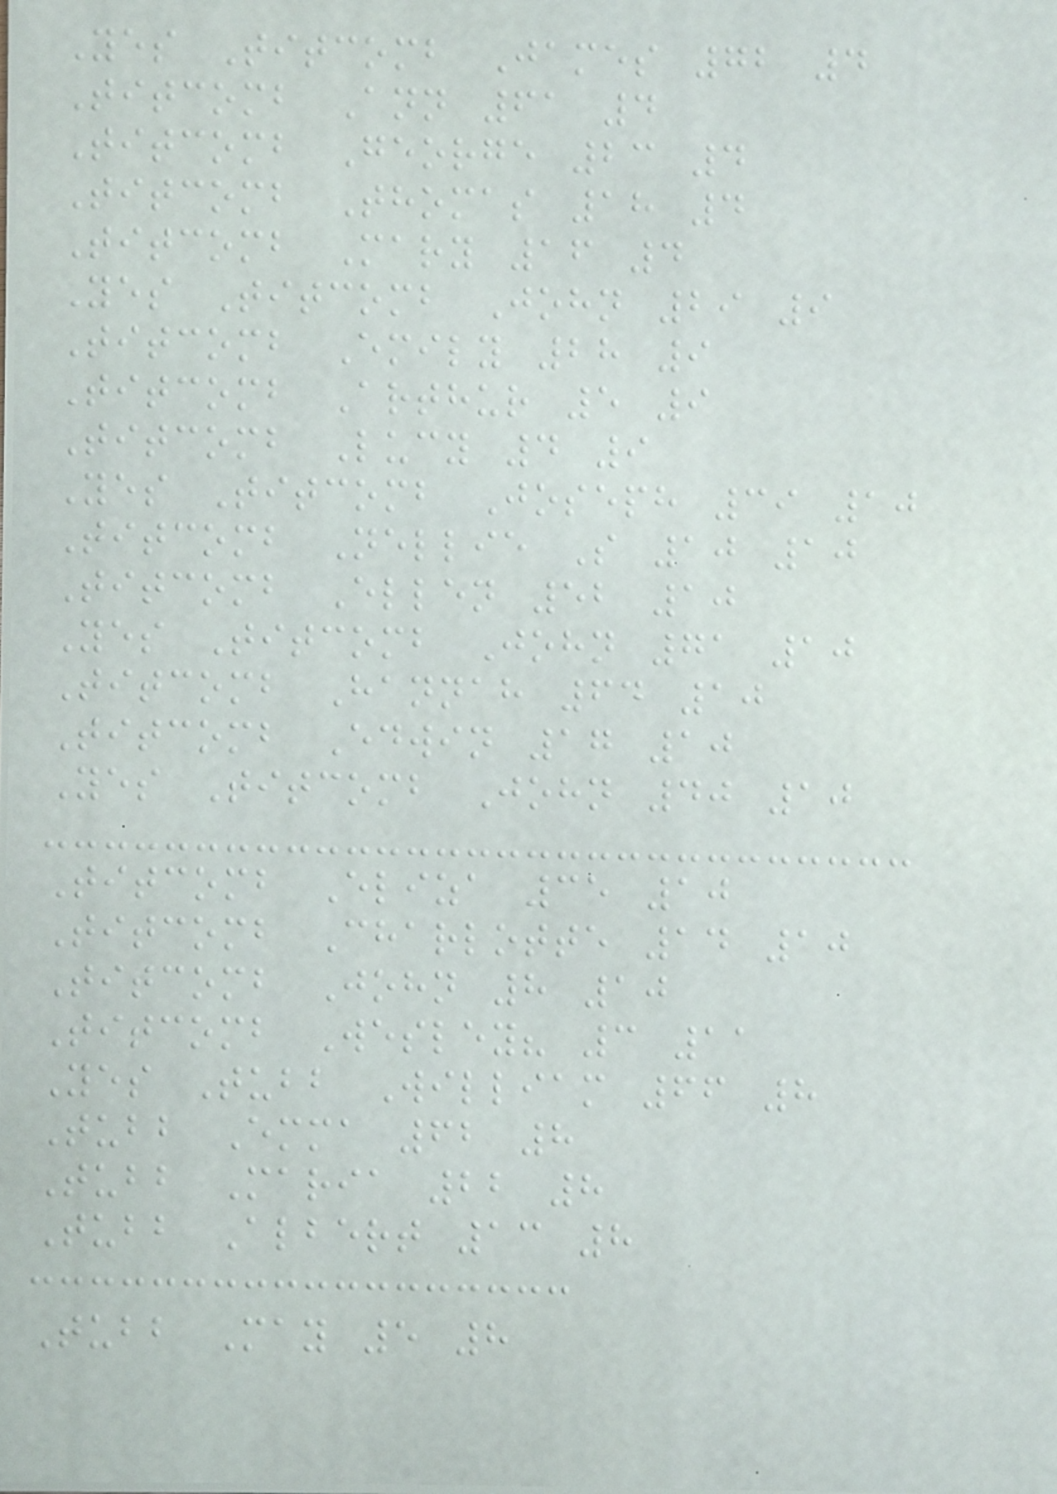Yes Titcomb James 72 4
Titcomb Ann 61 4
Titcomb George 23 4
Titcomb Thomas 18 4
Titcomb Mary 16 4
Yes Titcomb John 29 9
Titcomb Emily 28 9
Titcomb Arthur 5 9
Titcomb Lucy 4 9
Yes Titcomb Joseph 39 10
Titcomb Nellie S 10 10
Titcomb Ellen 52 10
Yes Titcomb John 71 10
Titcomb Hannah 64 10
Titcomb Edwin 17 10
Yes Titcomb John 40 10
Titcomb Eliza 35 10
Titcomb Charlotte 14 10
Titcomb John 8 10
Titcomb Wesley? 3 11
Yes Tubb William 66 8
Tubb Emma 62 8
Tubb Maria 22 8
Tubb Albert 13 8
Tubb May 5 8
